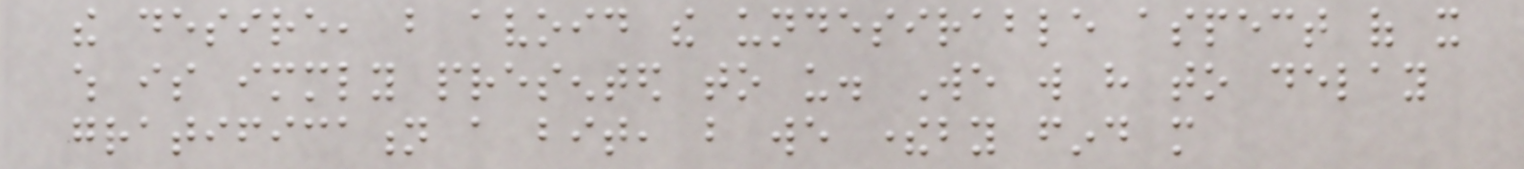the desire, but avoid the undesirable aspect of it
which is immediately presented to us. We will have to delay
gratification a bit, but we thereby find more
